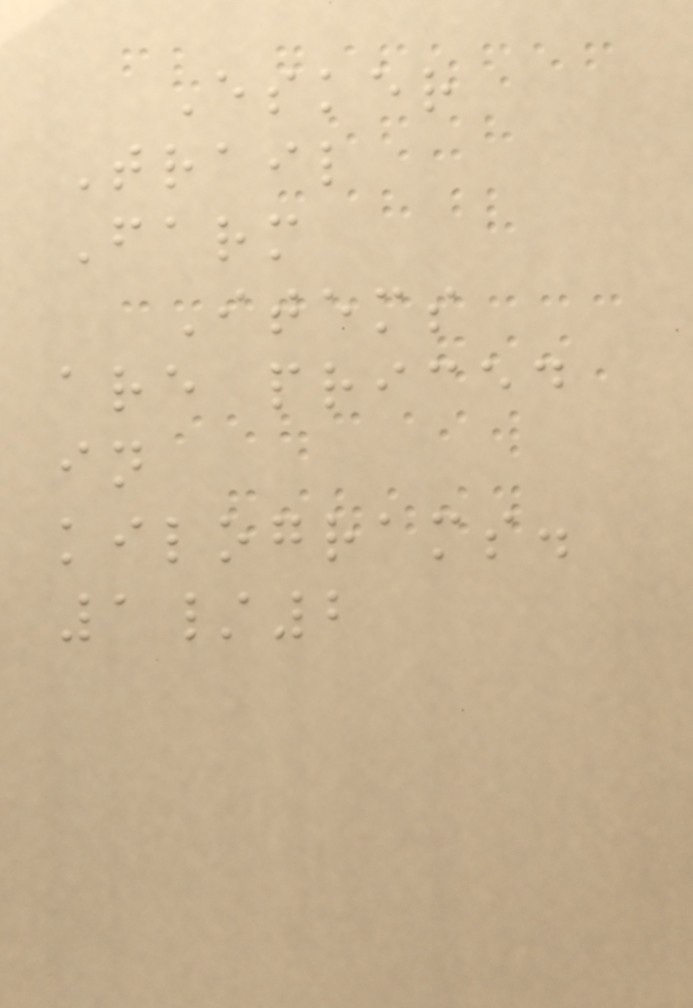Esker
Trail
Farm
Items
are priced
in
kilograms.
1/2
